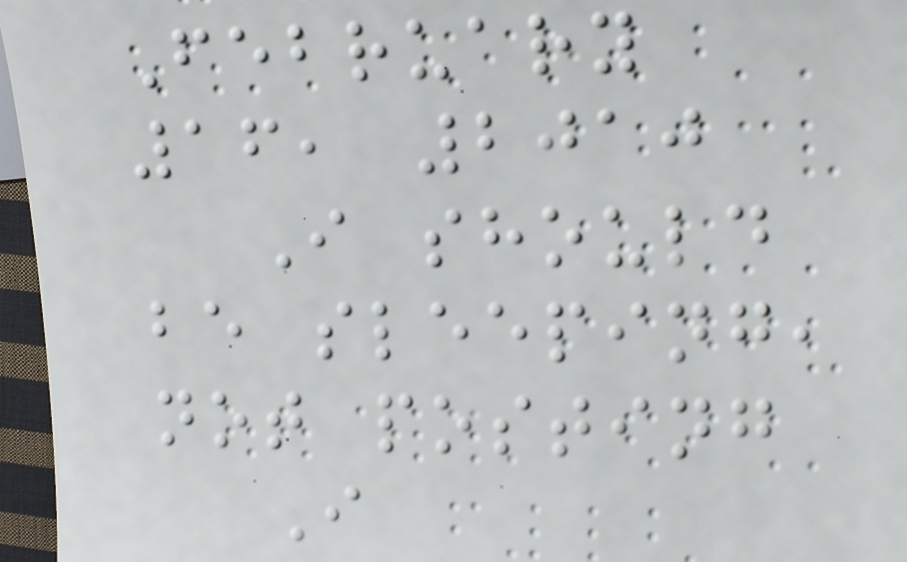February
16, 2010
I should
be sleeping,
not posting
I
